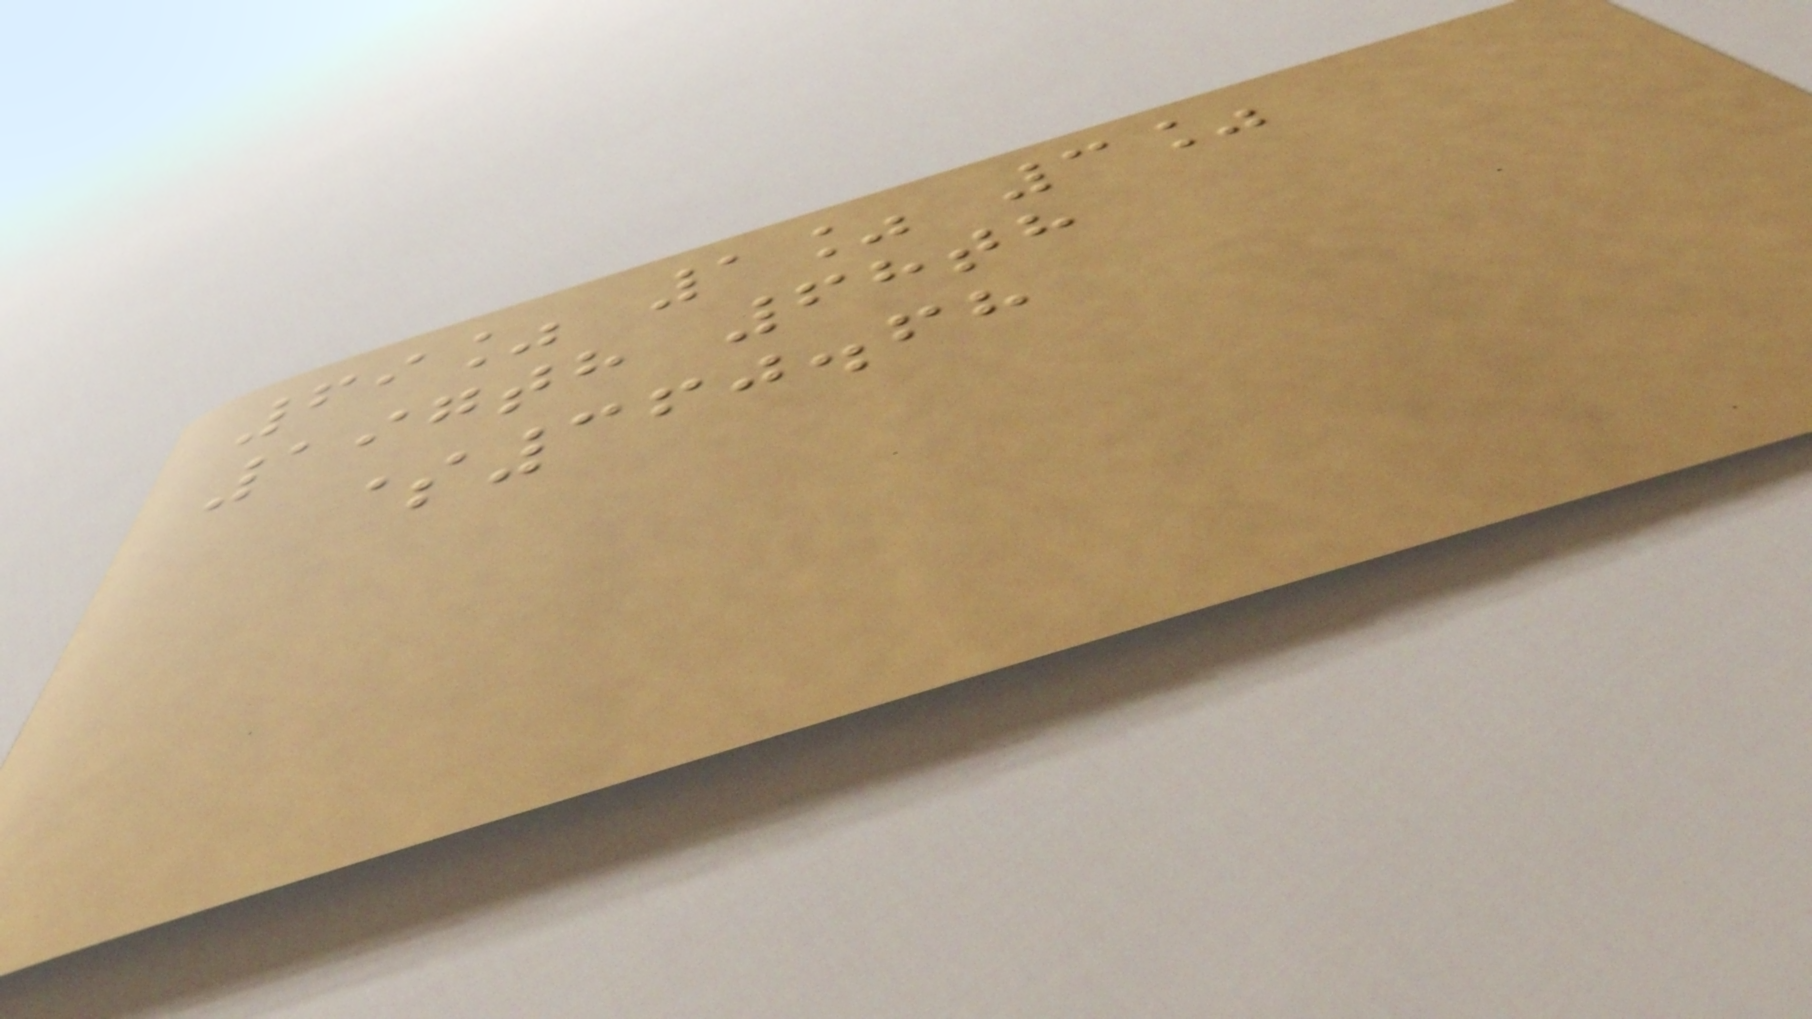69% 1% 3%
197th 68th
$360.68
